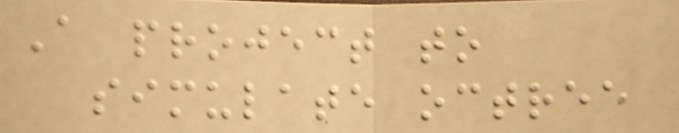A project to
simulate octree
